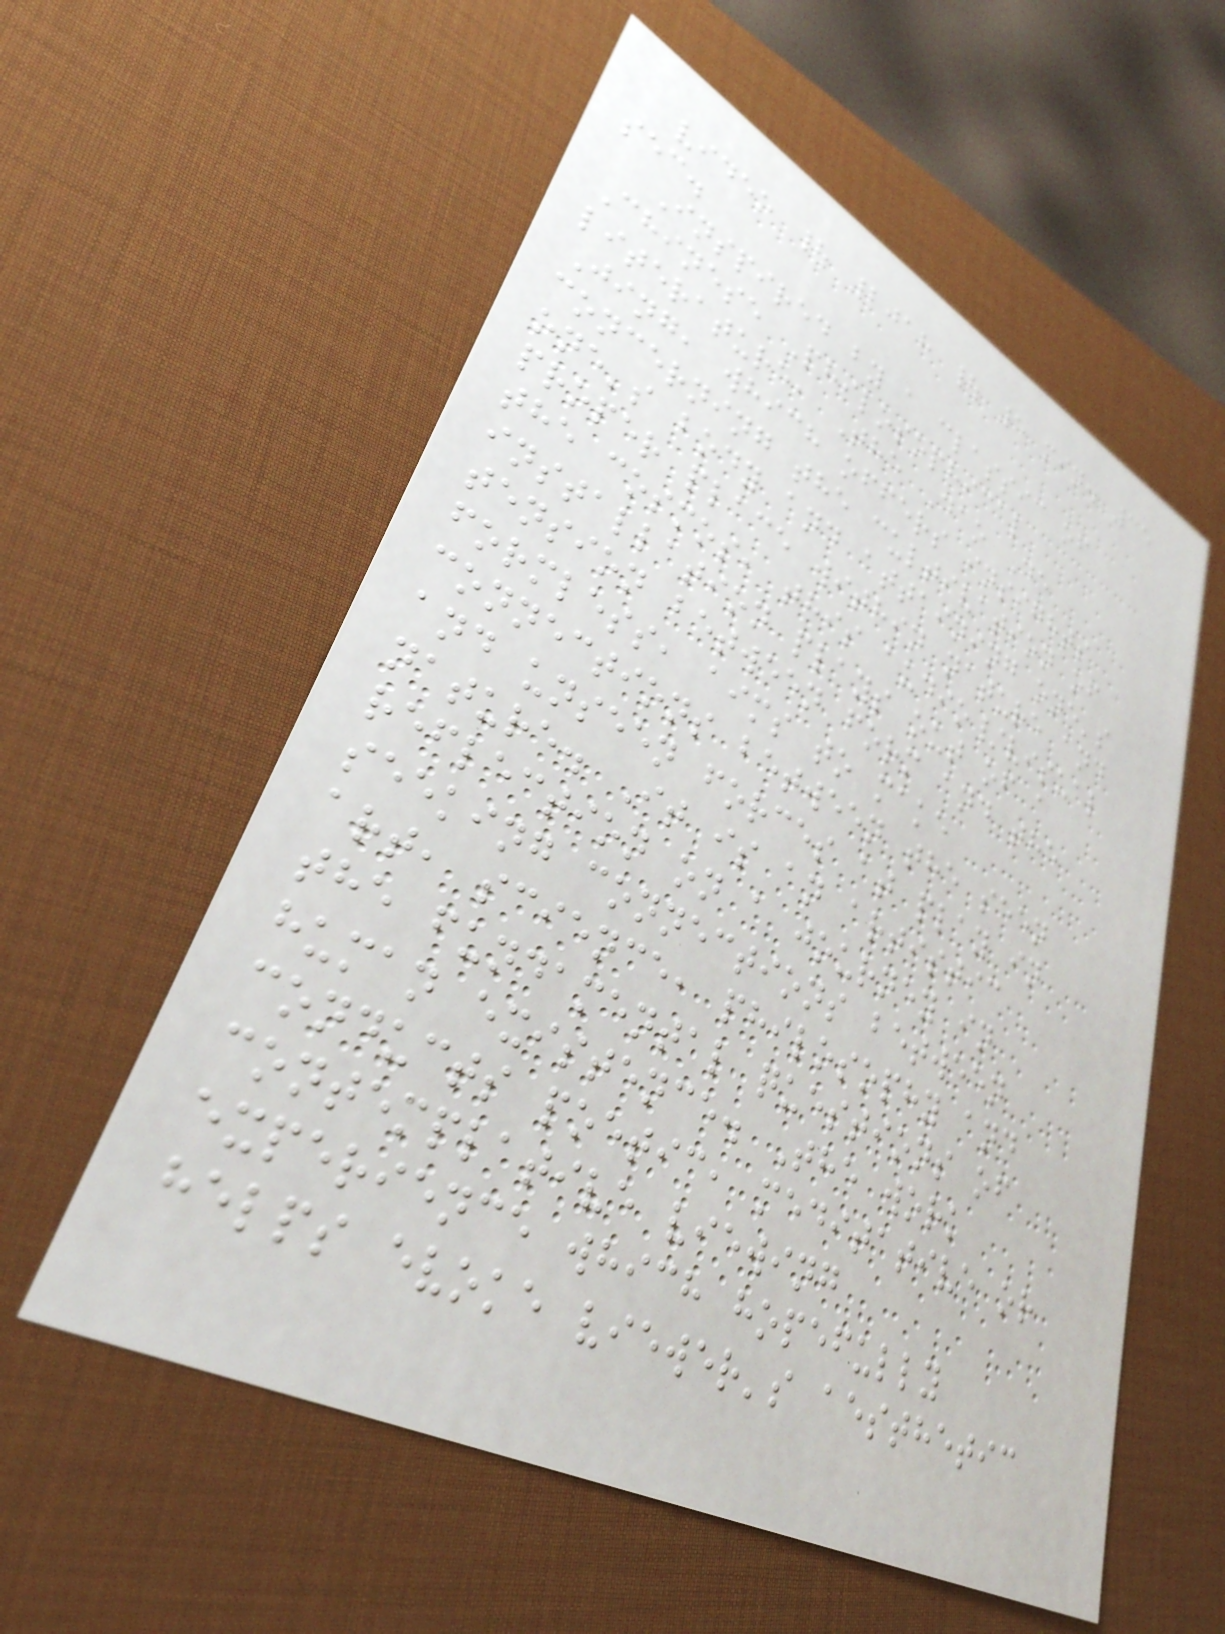video | 2018 | 5 min. 35
sec.
Inspired by a classic of
Chinese Philosophical
literature, The Dao De
Jing, which offers insights
concerning the cultivation of
one's body and attaining one's
proper place within nature and
the cosmos, this audio/visual
installation plays out of a
tension between form and the
formless, aims to make
connections between the seen
and unseen forces at play in
nature. It is an artistic
reflection on a journey in
seeking connections between
art, science, philosophy and
the fundamental questions of
human existence. The work
conducts poetic, meditative or
contemplative viewing
experience which hopefully
helps evoke viewer's aesthetic
